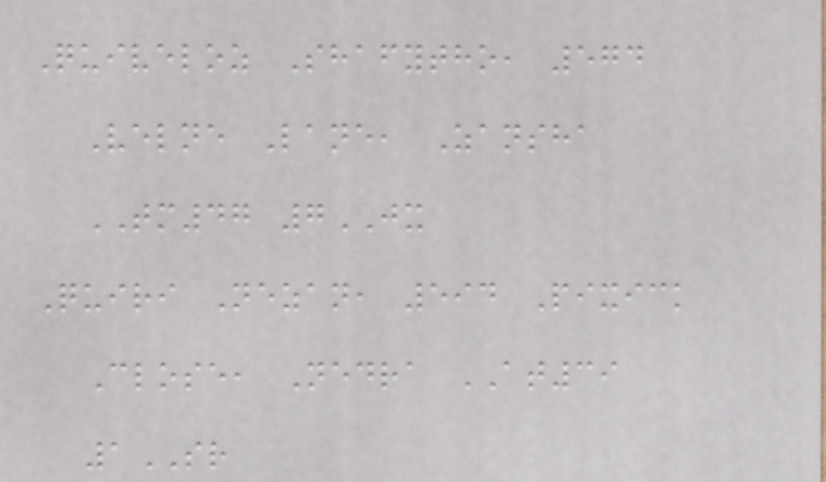Quiveloz Shafytho, 574
Velne Lane, Zansha
TM47 7JX
Quiri Nezan, 594 Pixick
Close, Nedra AT39
1SR
